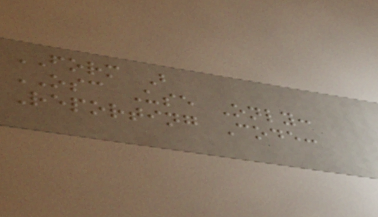FORM B
OSC Use Only:
Reporting Code:
